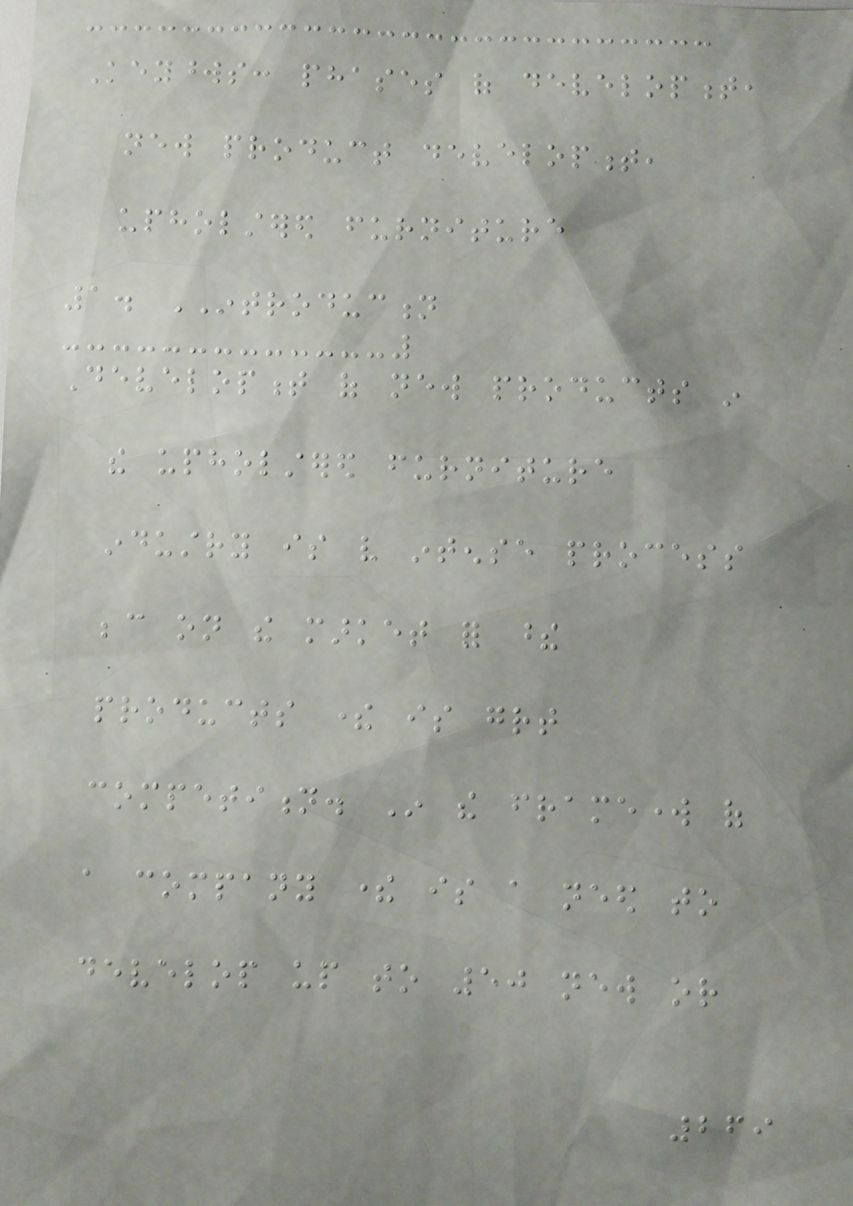Keywords: phases of development,
new product development,
upholstered furniture
1. INTRODUCTION
Development of new products in
the upholstered furniture
industry is very intense process
because on the market for these
products there is great
competition. In the framework of
a company there is a need to
develop up to 50 new or
269
